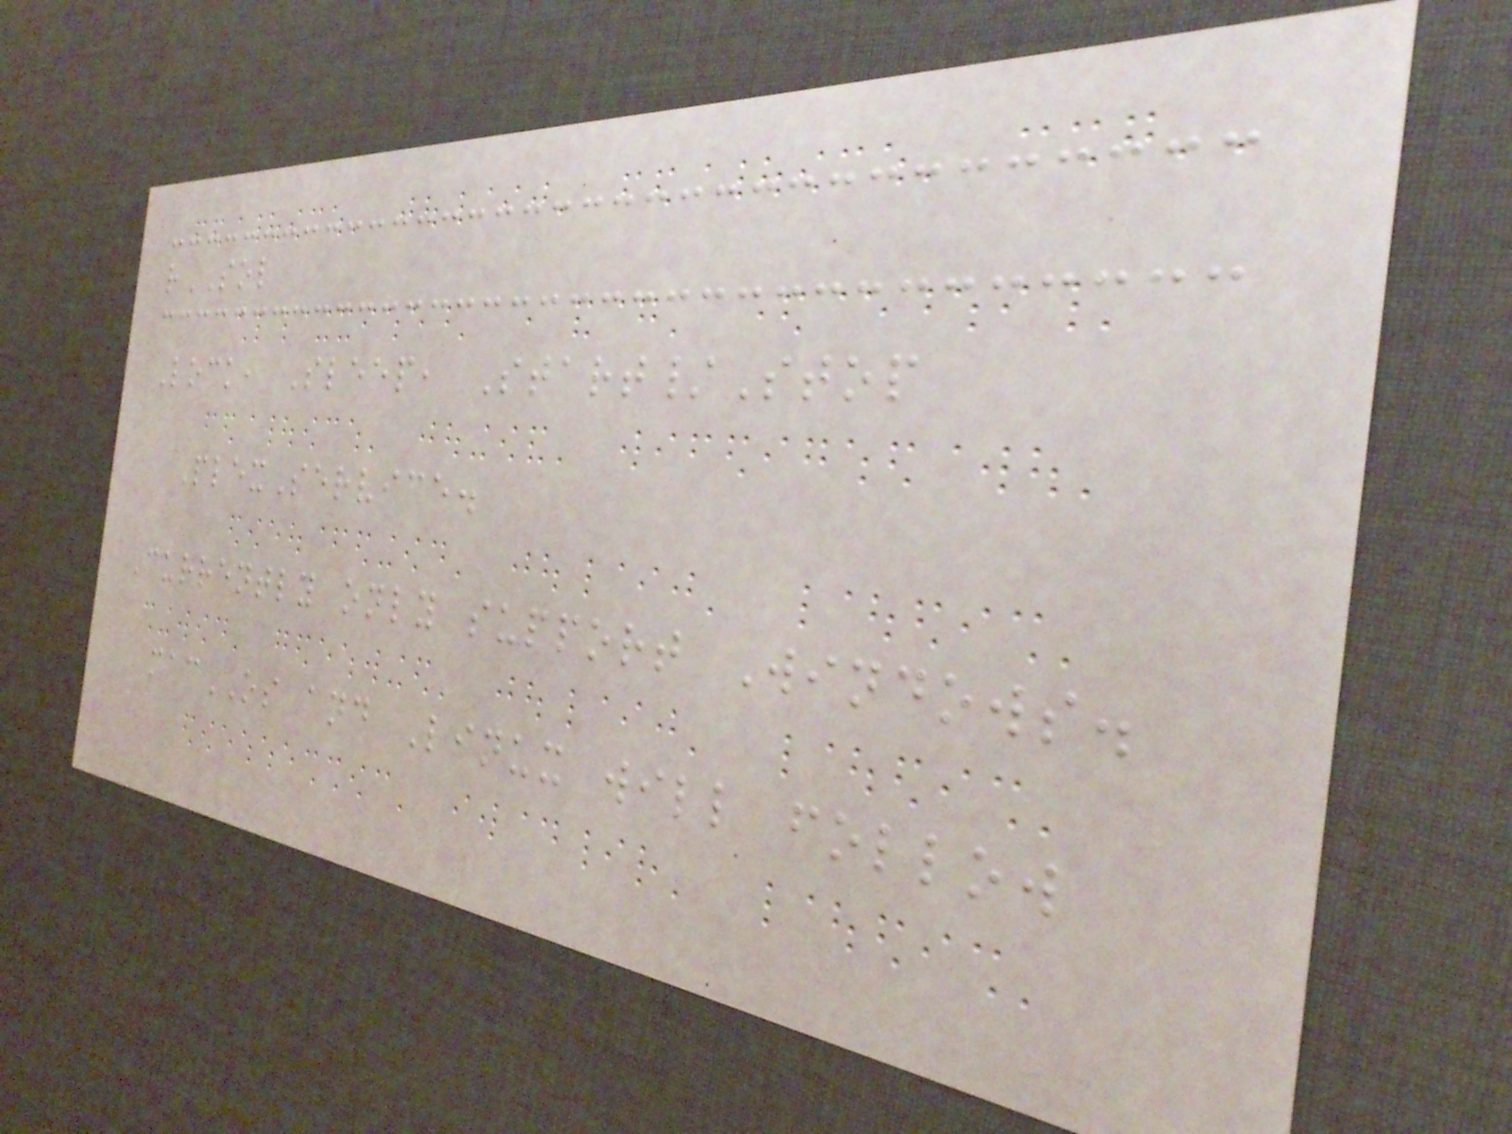rSOL
Lock, Sleep, Start/Stop
PlexService.
Currently only support Windows.
macOS and Linux will follow
